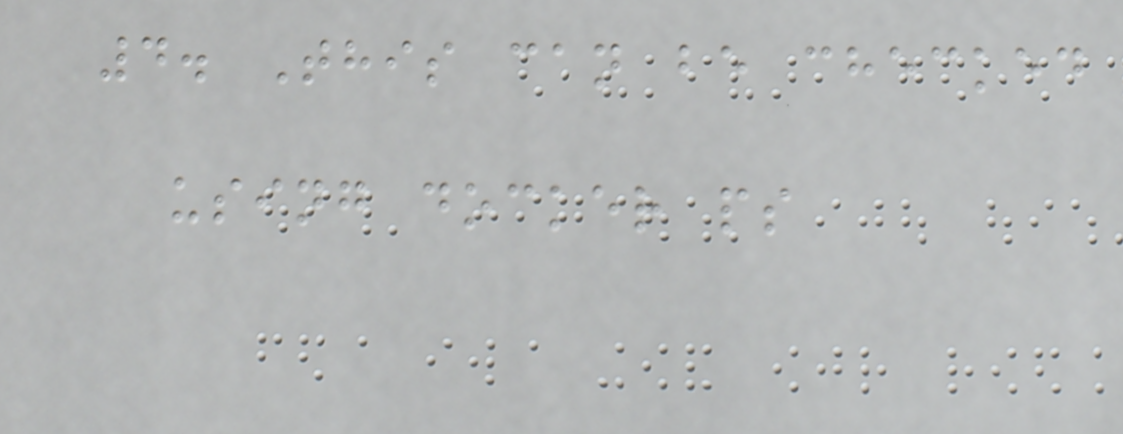4. This can be checked
using docker ps
